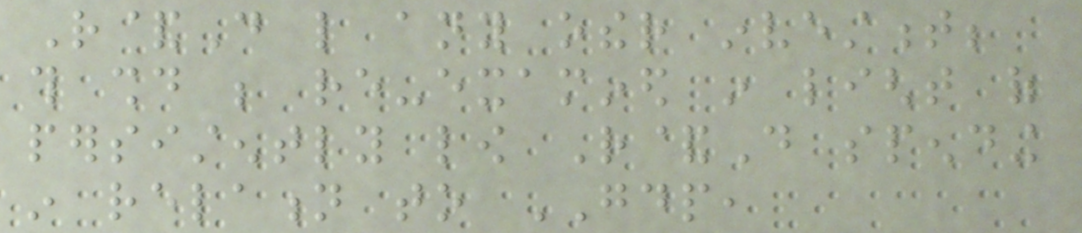R&D like any other investment;
this should be re-examined in light of
persistently low R&D spending
in relation to GDP,
